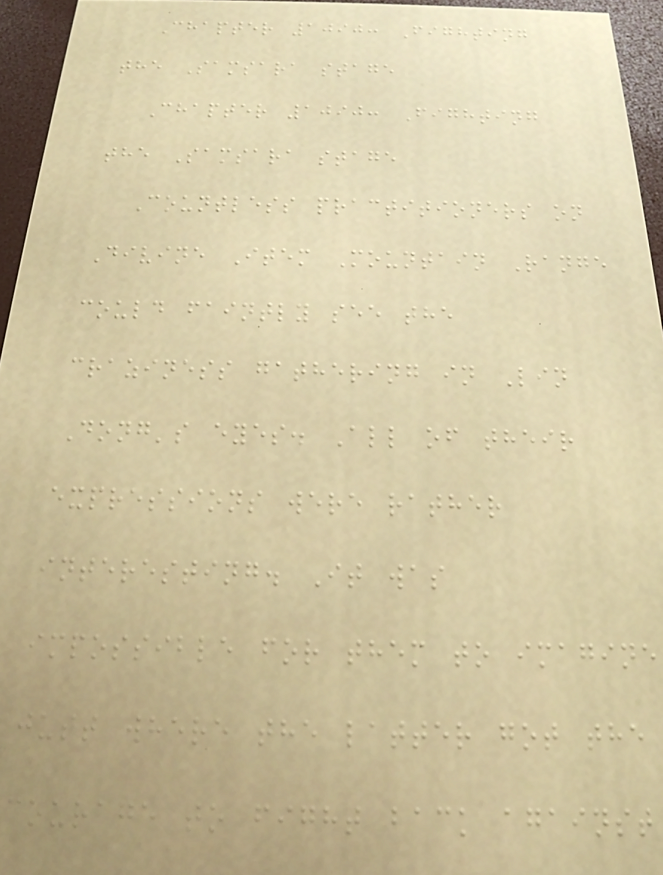Chapter 1090: Fighting
the Samsara stage
Chapter 1090: Fighting
the Samsara stage
Countless practitioners on
Divine Item Mountain Range
could faintly see the
craziness gathering in Lin
Dong's eyes. All of their
expressions were rather
interesting. It was
impossible for them to imagine
just where the latter got the
courage to fight back against
